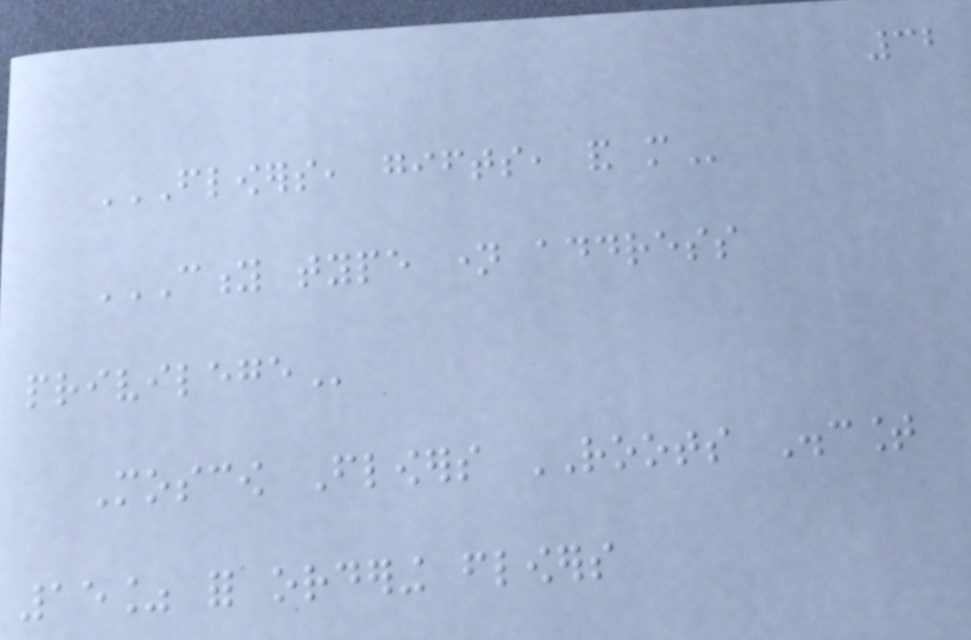32
FLOWERS, GIFTS, AND MORE
CITY TYPE NAME ADDRESS
PRIVILEGE
Moscow Flowers ROOTS Discount
15% for ordering flowers
